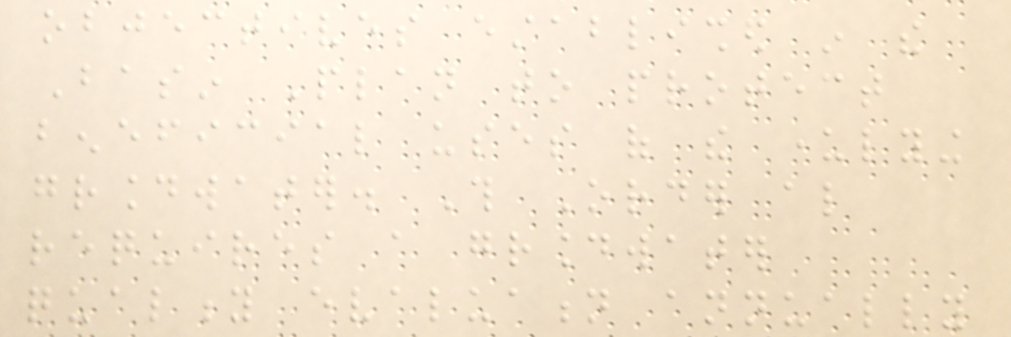objectives established in the
Basin Plan to protect
beneficial uses of the underlying
groundwater. This Order also
requires a groundwater
quality evaluation annually
